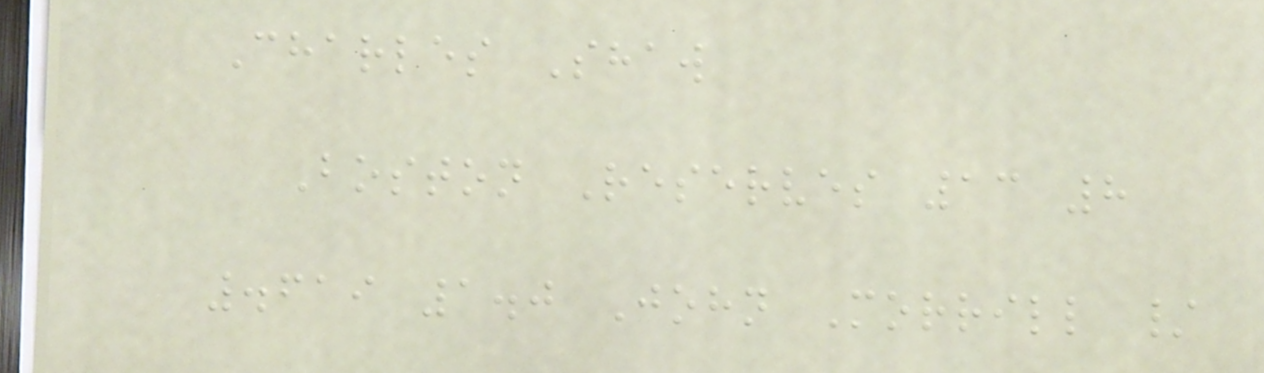Charles Shaw
Boston Reserves 13 8
.619 1.0 John Morrill /
